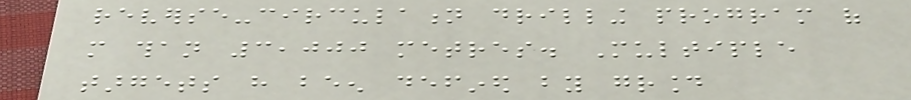reverse-circulation drilling program of
more than 3,000 metres. Multiple
targets have been defined by ground
